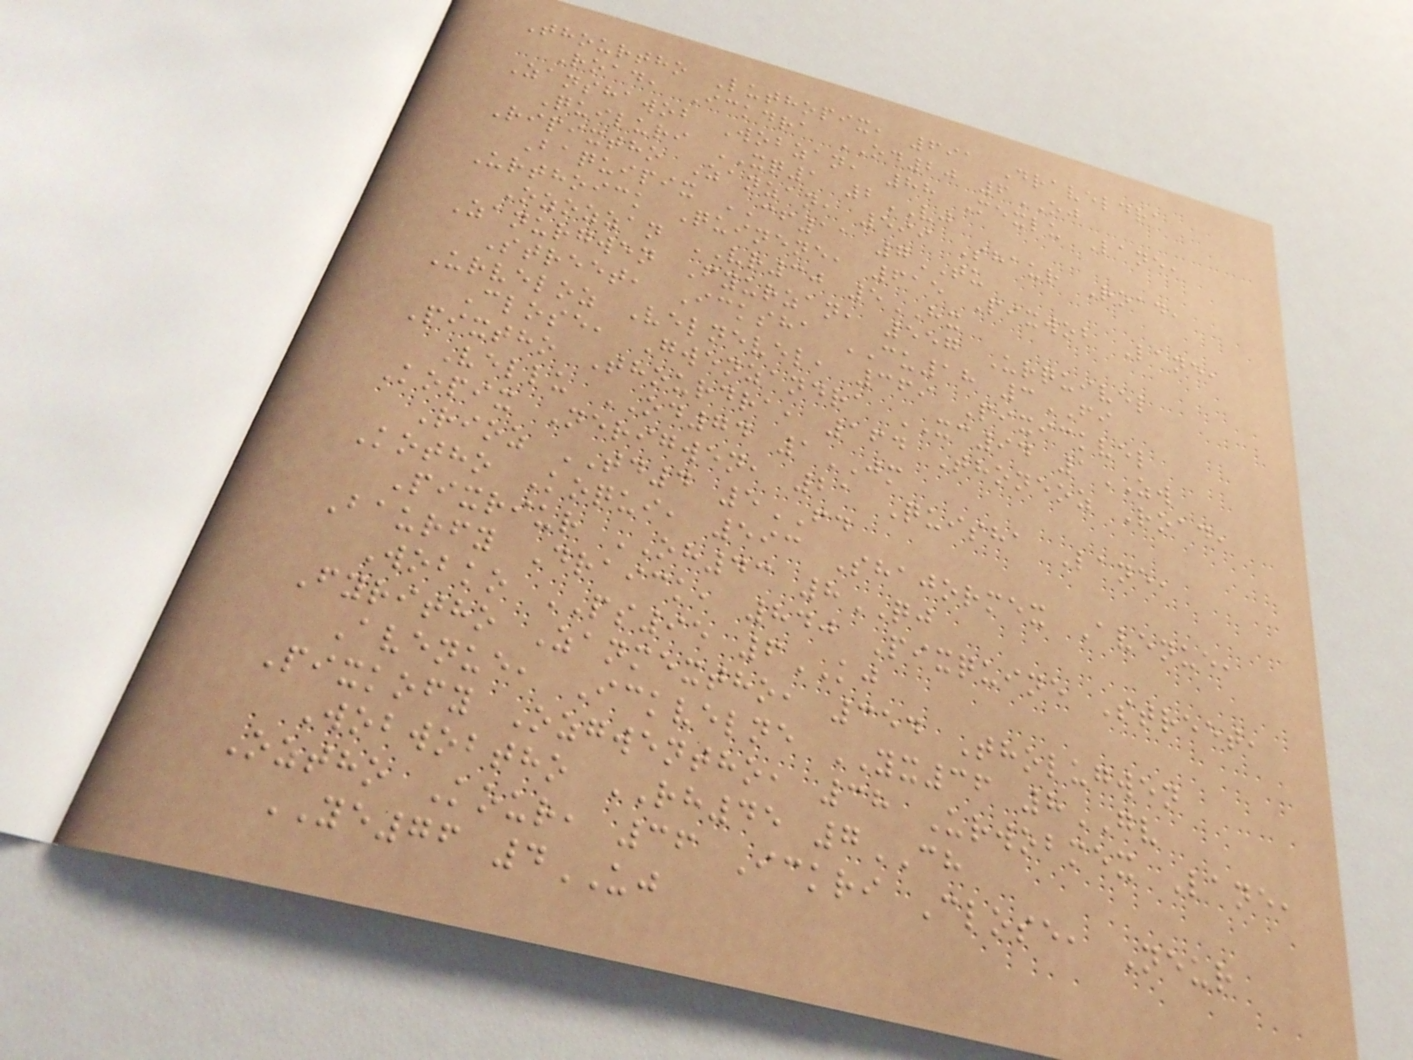Thourtho Luthopix, 691 Draveldra
Road, Ickdra OD20 6OJ
Zanshawob Wobzan, 88 Mexlu Lane,
Quiluri XQ1 2VJ
Ripixtho Zanzan, 599 Shaur Road,
Baquipix CF11 7TU
Urthoick Quinene, 615 Pixwob Lane,
Ozozzan VR30 5HX
Zanurgwen Fyurzan, 557 Urquivel
Street, Icksha CU18 3FI
Urveloz Velnevel, 369 Pixickvel
Close, Gwenzandra XC94 1ZW
Pixtho Thourdra, 164 Thoneoz Road,
Vellu OD74 1JM
Kopix Nerigwen, 21 Quisha Lane,
Rioz TD4 5FD
Kotho Koqui, 593 Shajormex Avenue,
Pixriur OH43 8QJ
Baurfy Draick, 840 Pixquine Street,
Wobko PS95 6KJ
Fyritho Zanmextho, 354 Tholugwen
Avenue, Ickvelne YX36 8GV
Pixkofy Ozgwentho, 38 Urwobmex Lane,
Wobwobtho RH45 7CH
Oztho Kour, 36 Ickri Close, Neur
YE76 4UJ
